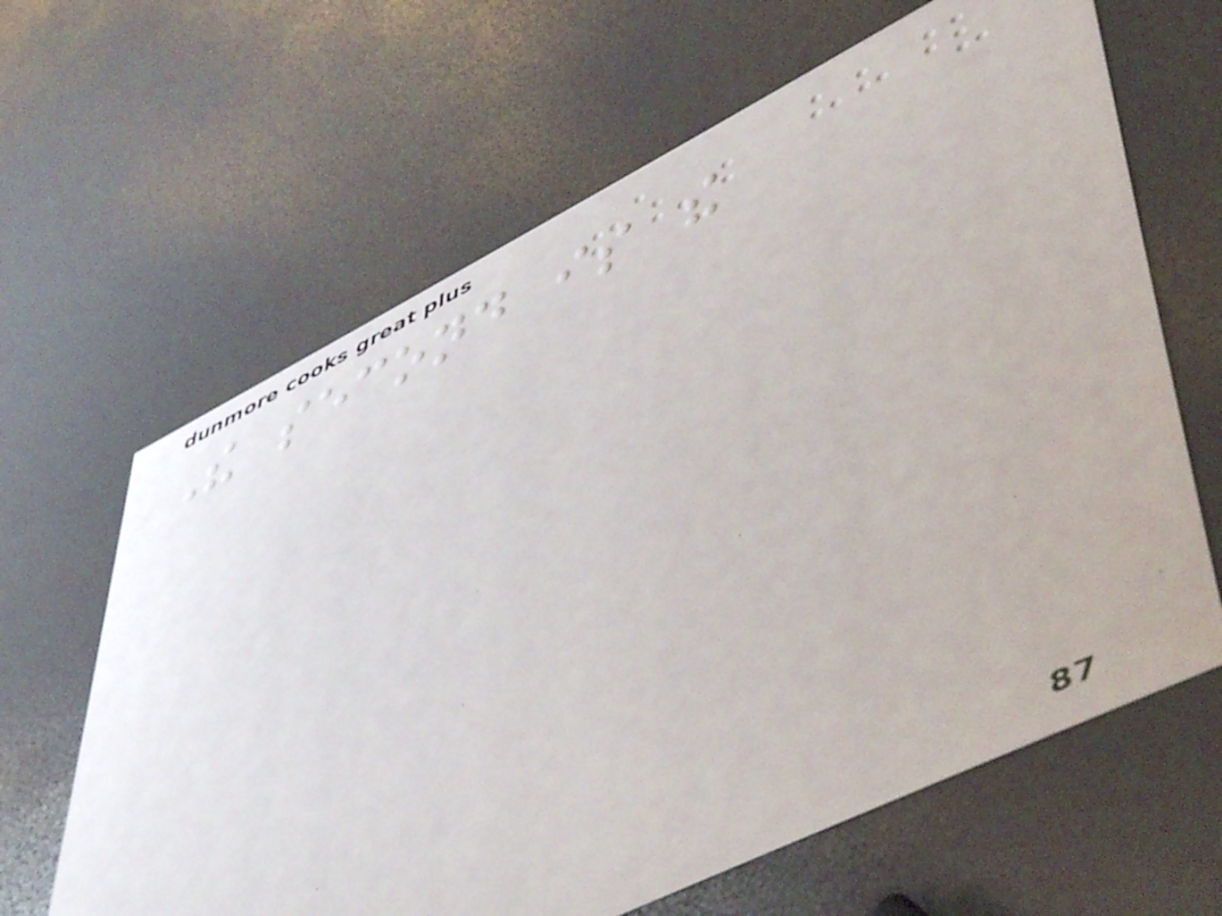The second is the
